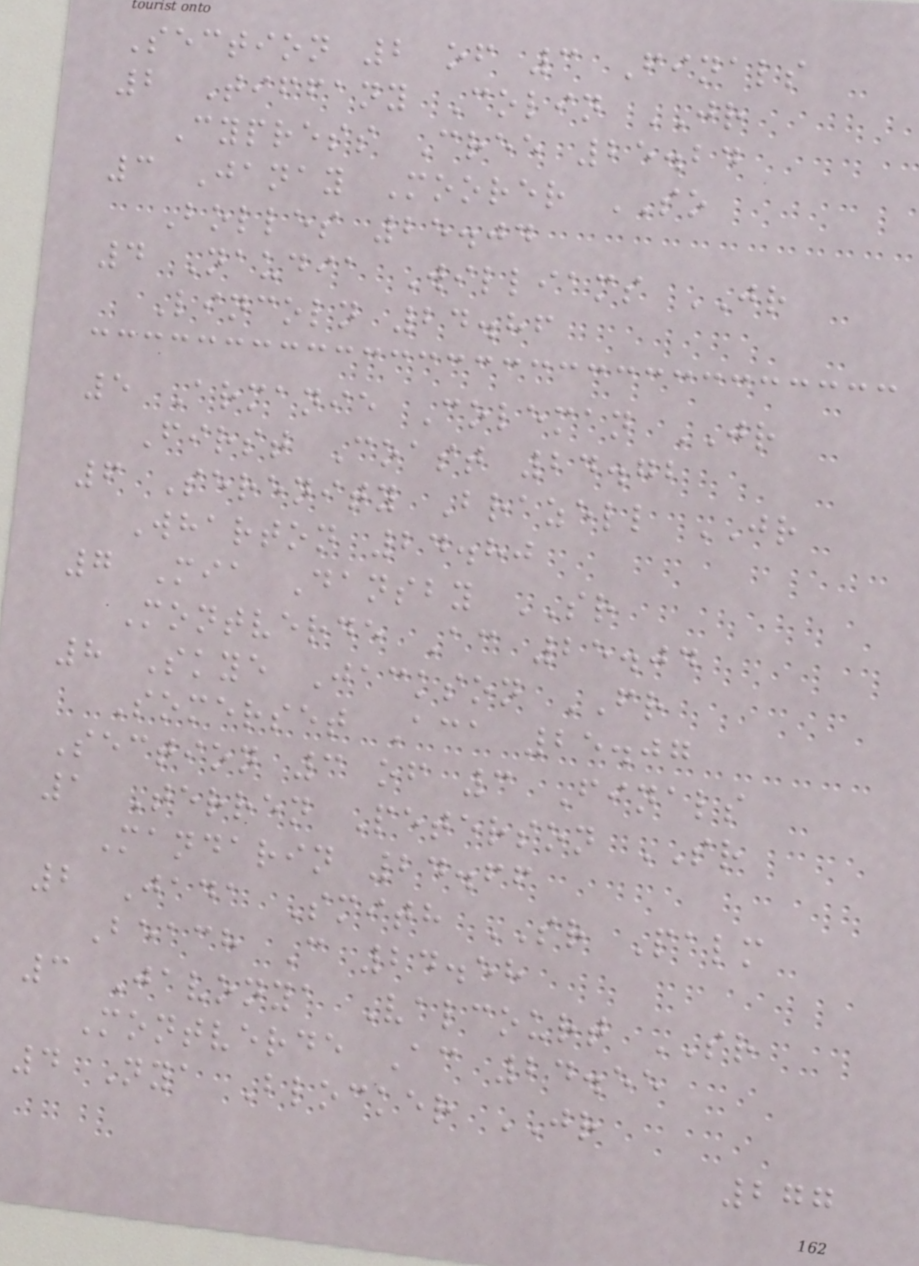Section 2 of 3 Finals
2 Tiffany Colin JR
Cypress Cree 25.24
3 Janay Moorer SO
Bolles 25.04
4 Naudia Williams JR
Lincoln 24.86
5 Armanie Coleman JR
First Coast 24.72
6 Serenity Brazell JR
Wharton 24.80
7 Mia Dansby SR
Montverde Ac 25.04
8 Skye Jackson FR
Somerset Aca 25.07
Section 3 of 3 Finals
1 Terren Peterson SR
Mandarin 24.66
2 Jada Smith SR Palm
Beach C 24.58
3 Javonya Valcourt SR
Montverde Ac 24.55
4 Nya Blocker JR
277
